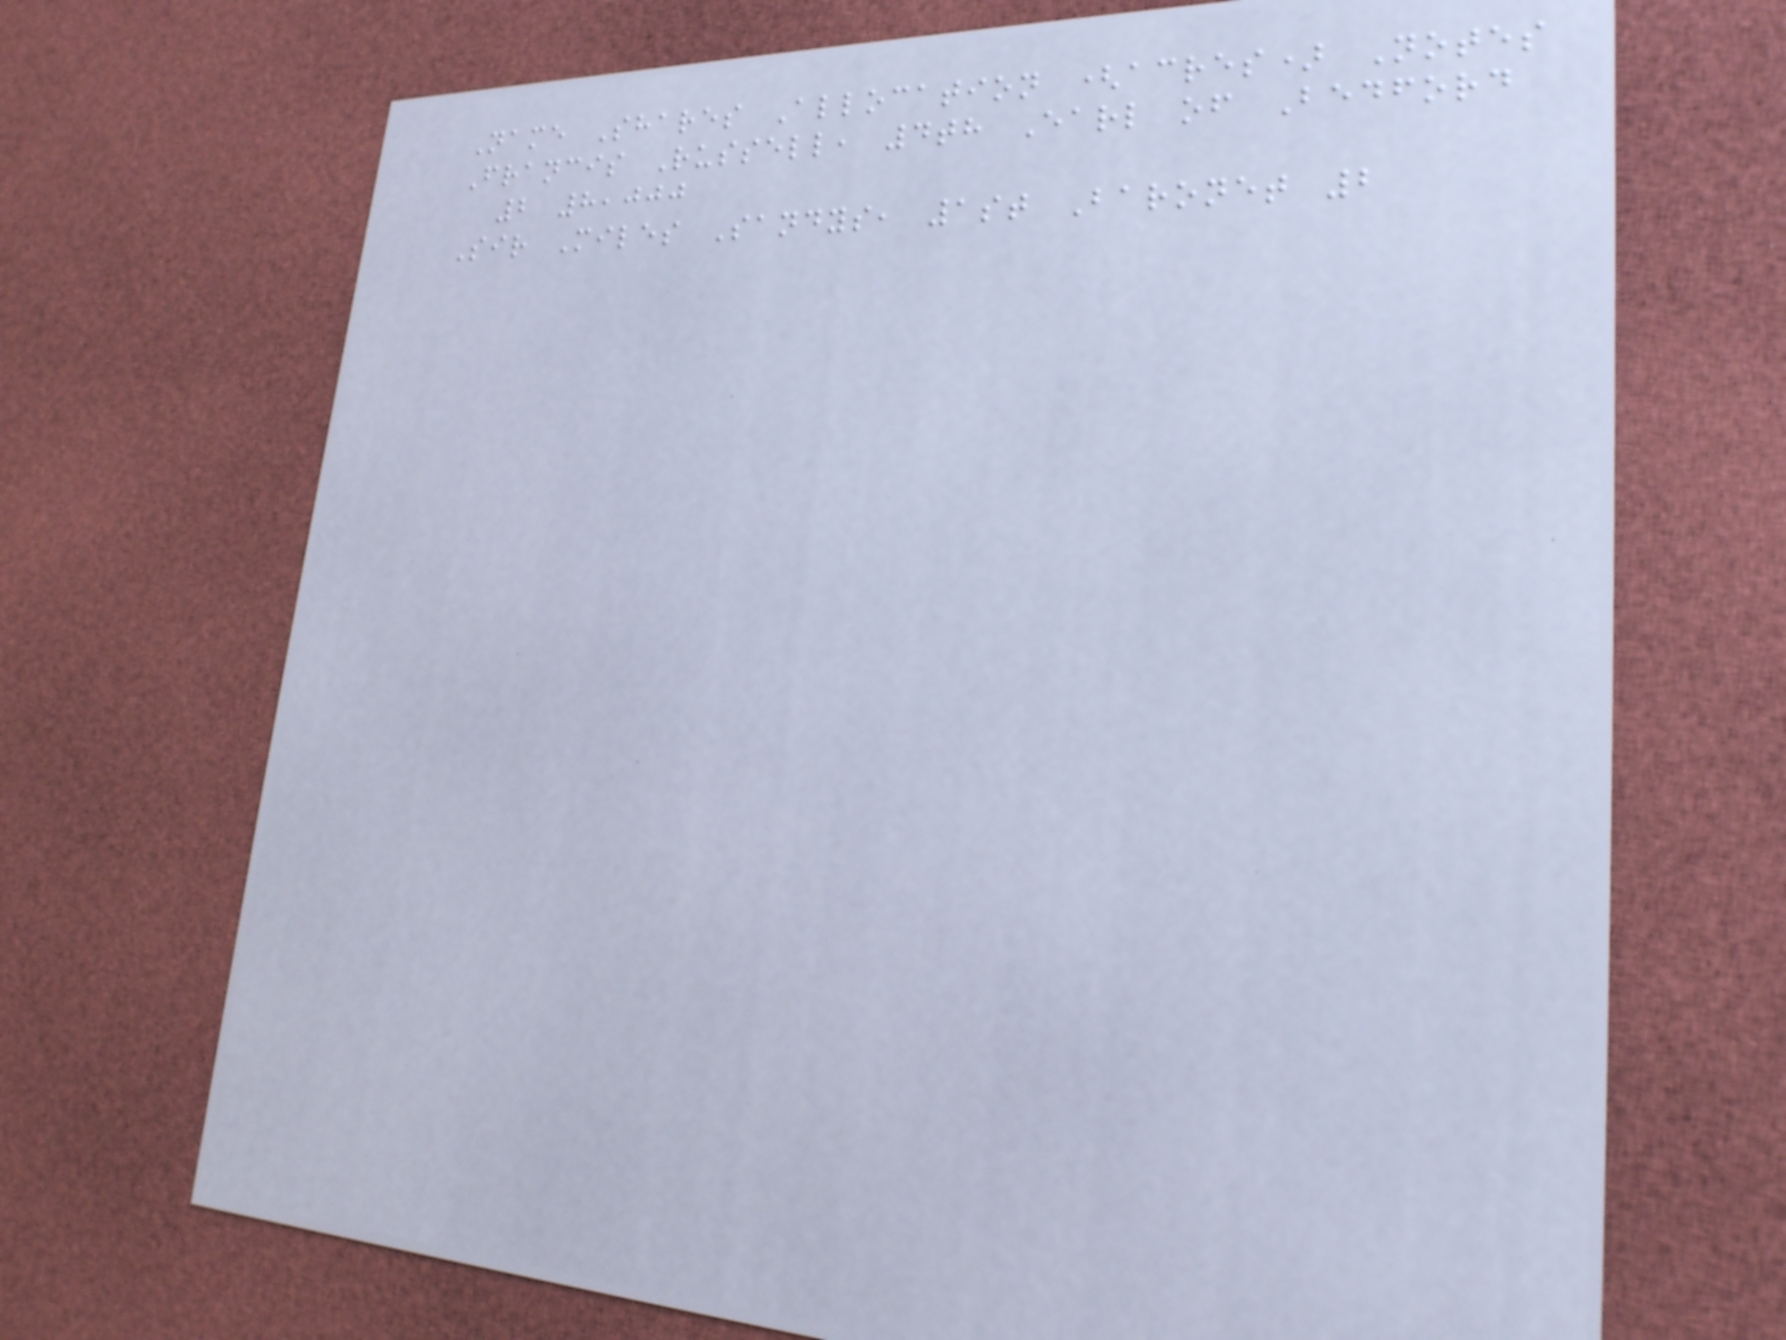Name Shares Allocation (acres) Notes
Francis Russell, 4th Earl of Bedford
2 8,000
Sir Miles Sandys, 1st Baronet 2
